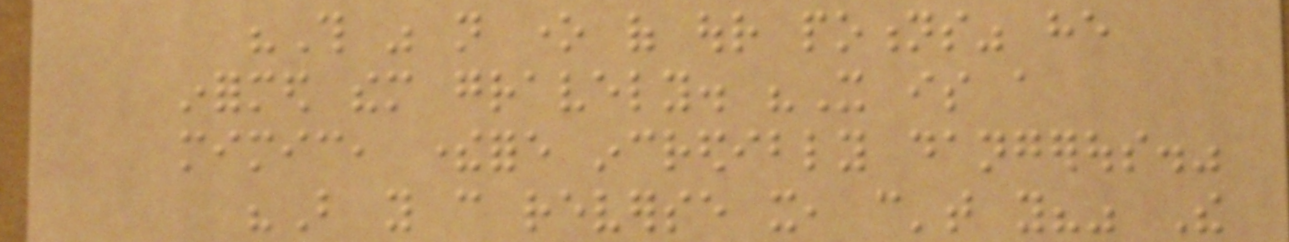"This was not one of our potions" he
informed them gravely. "It is a
mimic, therefore incredibly dangerous."
"But you can reverse it, can't you?" The
